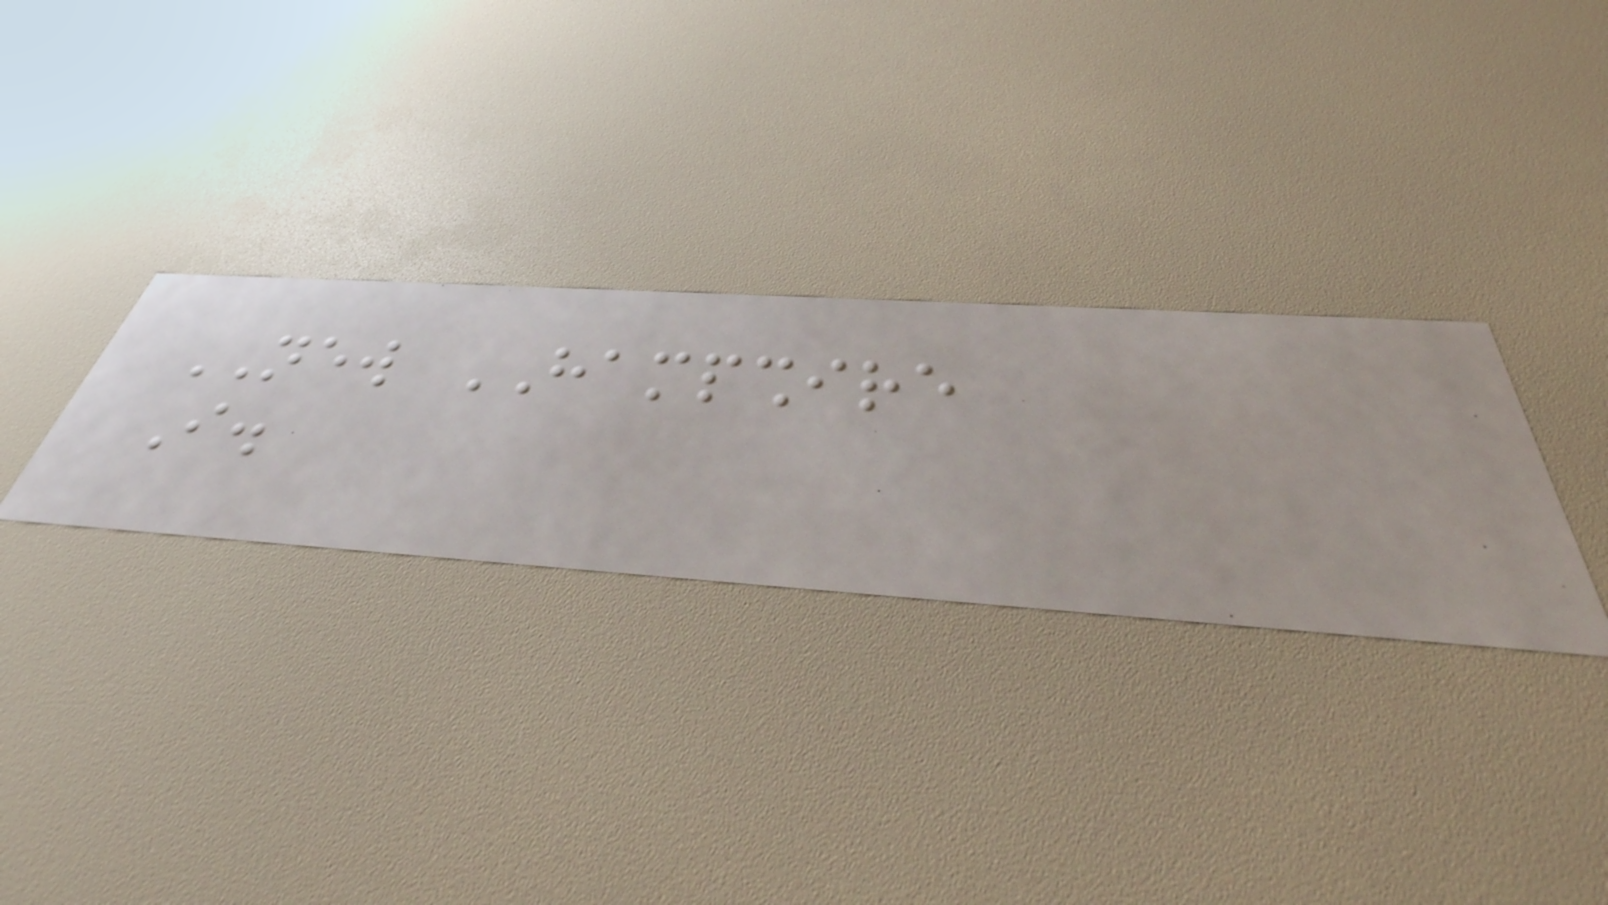NEW HAMPSHIRE
I.
